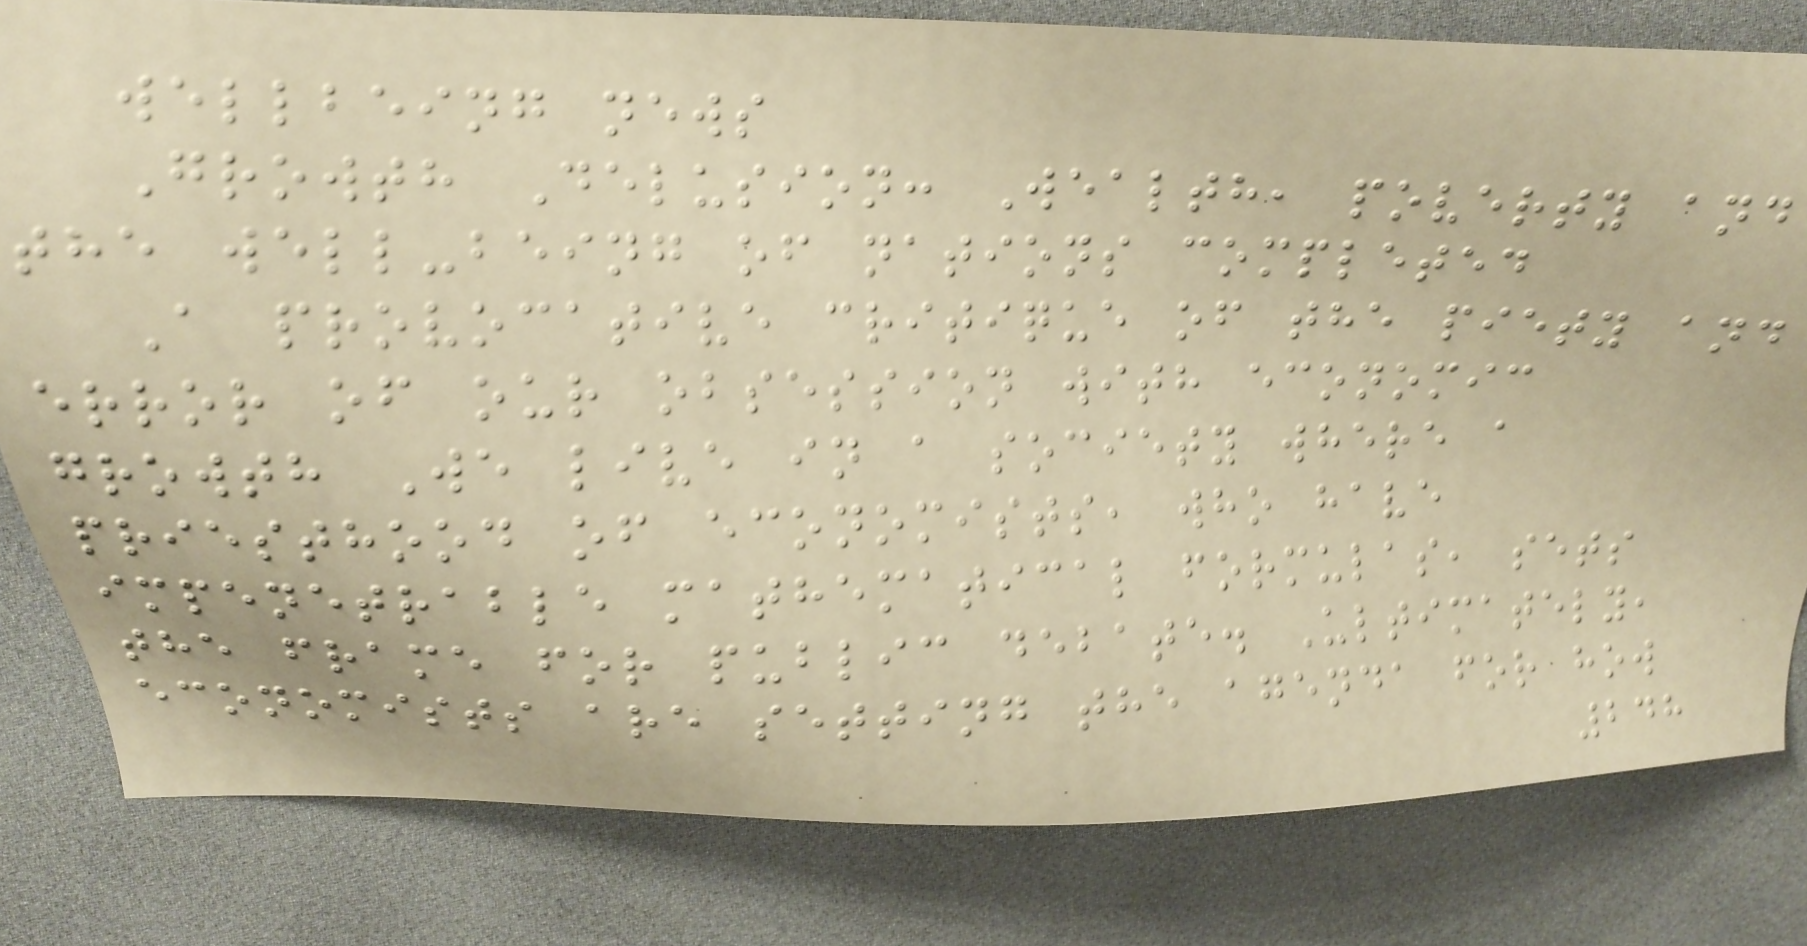wellbeing news
Growth Delusion: Wealth, poverty and
the well-being of nations completed
A provocative critique of the piety and
error of our obsession with economic
growth We live in a society where a
priesthood of economists, who have
impenetrable mathematical formulas, sets
the frame for public debate. Ultimately,
economists are setting the agenda for how
248
